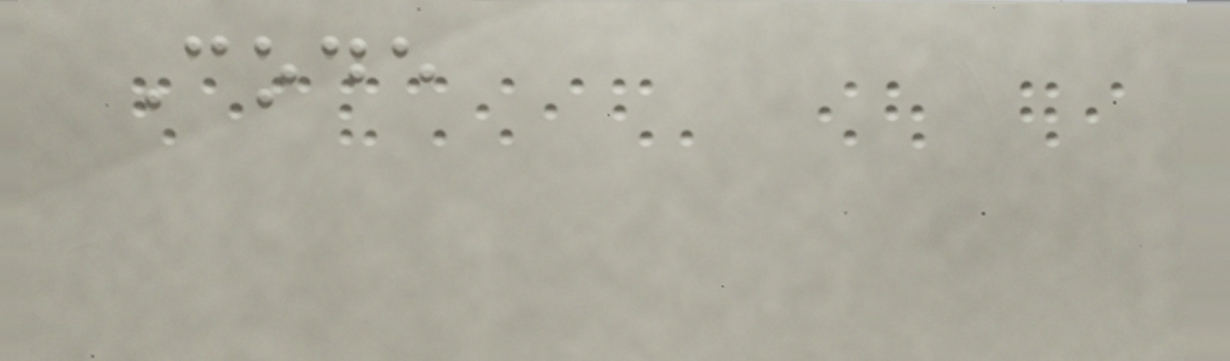Code
